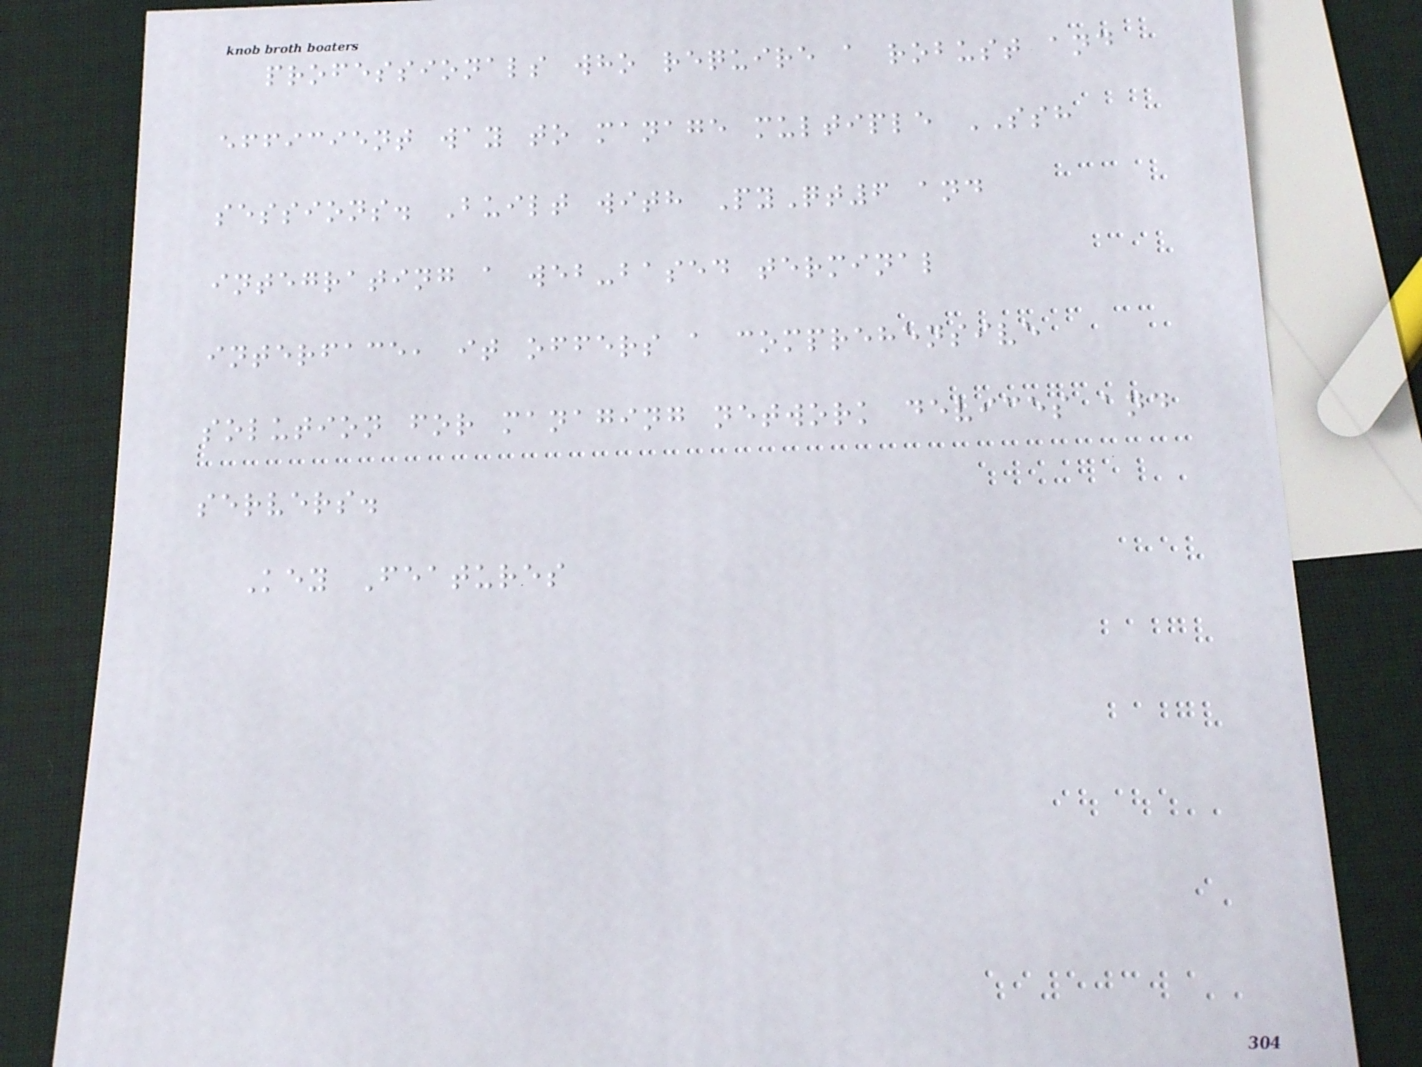professionals who require a robust and
efficient way to manage multiple SSH
sessions. Built with PyQt6 and
integrating a web-based terminal
interface, it offers a comprehensive
solution for managing network devices and
servers.
Key Features
